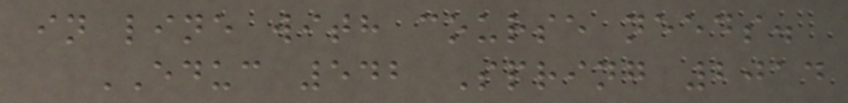in line with course needs.
EDUC 542 Spring 2014
